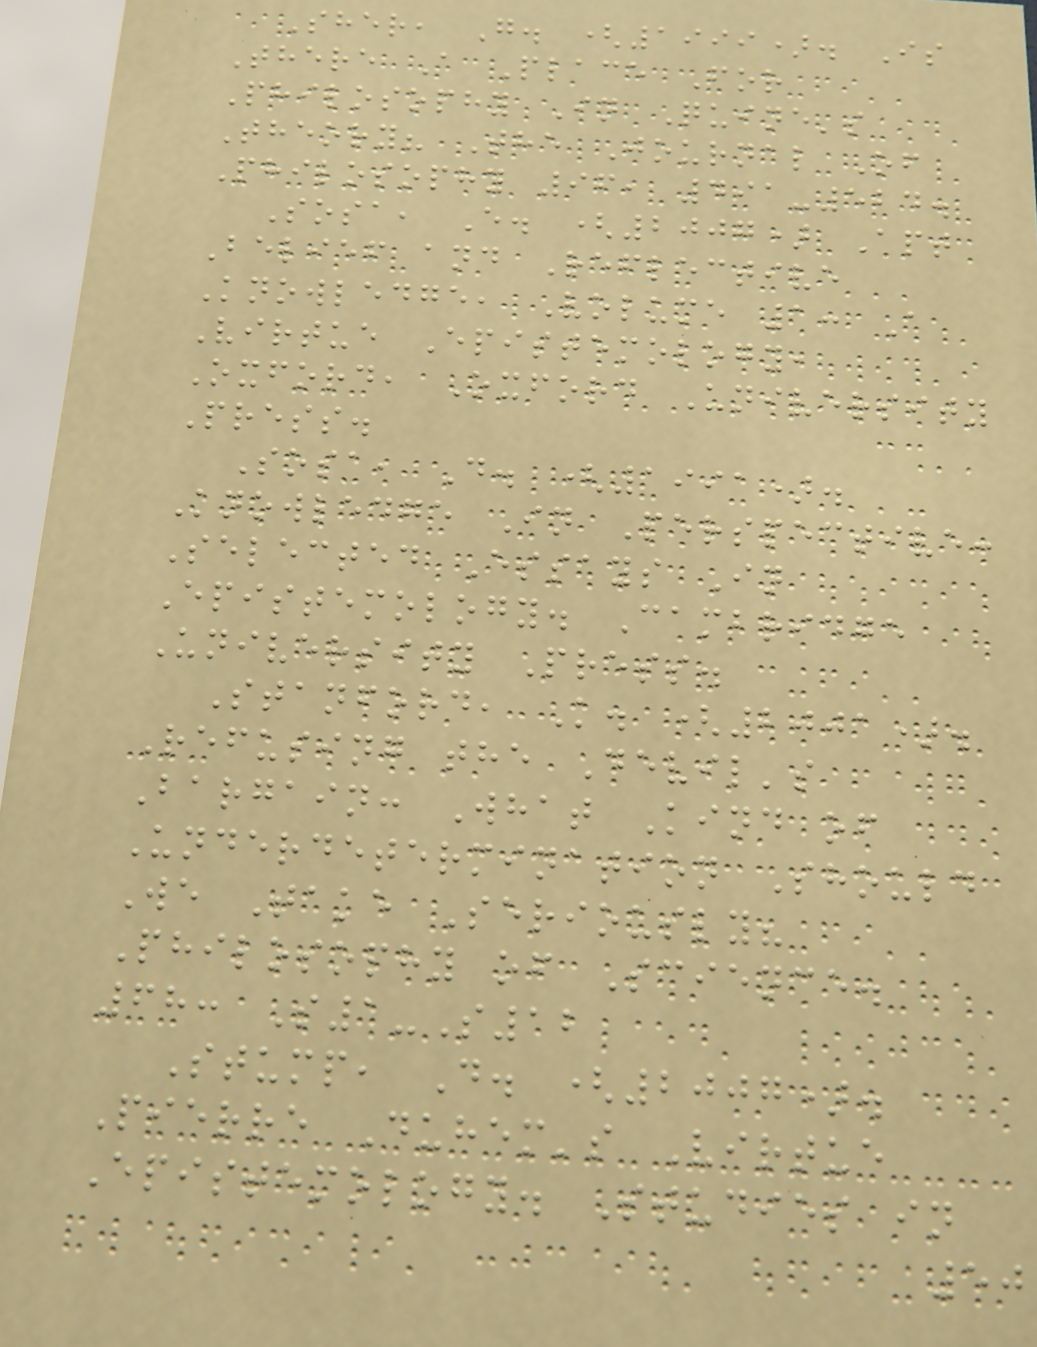Sher, G. (1999). Is
There A Place For
Philosophy In Quine's
Theory? The Journal Of
Philosophy 96, 491-524.
Sosa, E. (2007) Apt
Belief and Reflective
Knowledge, Volume 1: A
Virtue Epistemology,
Oxford, Oxford University
Press.
Sosa, D. (1991).
Knowledge In Perspective:
Selected Essays In
Epistemology. Cambridge
University Press.
Stanford, K. (2001).
Refusing the Devil's
Bargain: What Kind of
Underdetermination Should
We Take Seriously?
Philosophy of Science.
68: S1-S12
Stump, D. (2007).
Pierre Duhem's Virtue
Epistemology. Studies in
50
